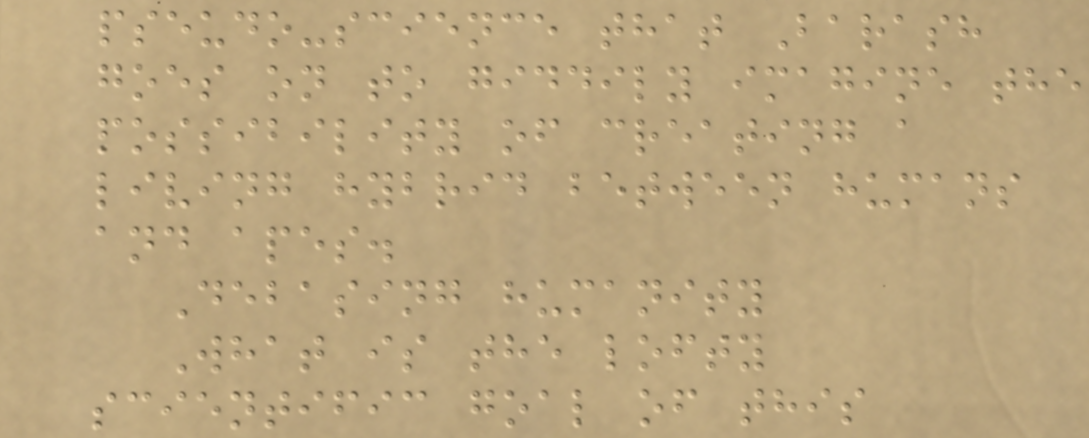pseudo-science that Barash
goes on to giddily imagine the
possibility of creating a
living hybrid between humans
and apes.
Debasing humanity
What is the lofty
scientific goal of this
